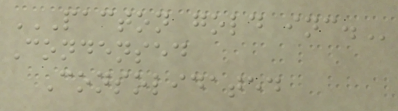PACTON GOLD INC.
Condensed
Consolidated
